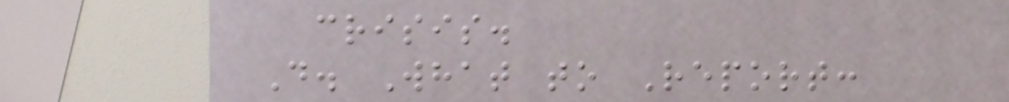crisis.
D. What to Report:
